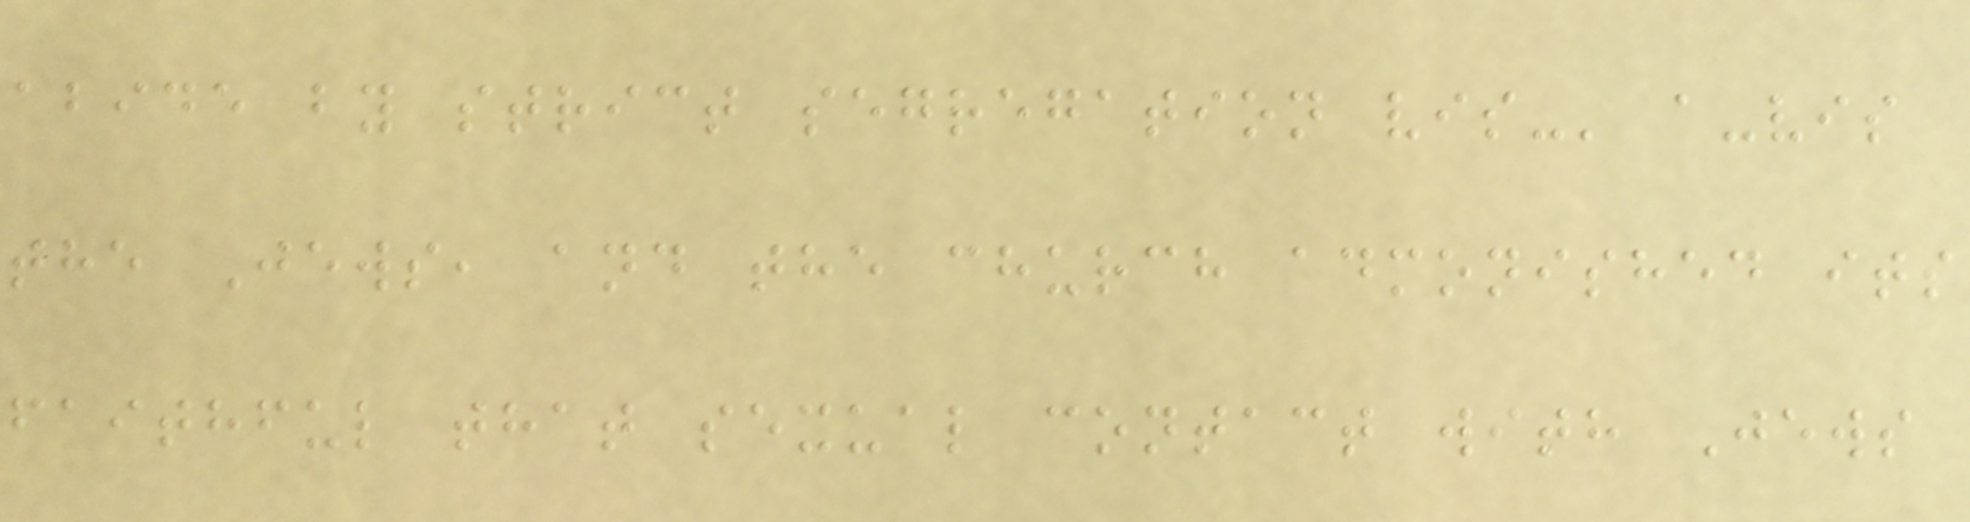abide by strict segregation vis-' a-vis
the Jews, and the church admonished its
faithful that sexual contact with Jews
